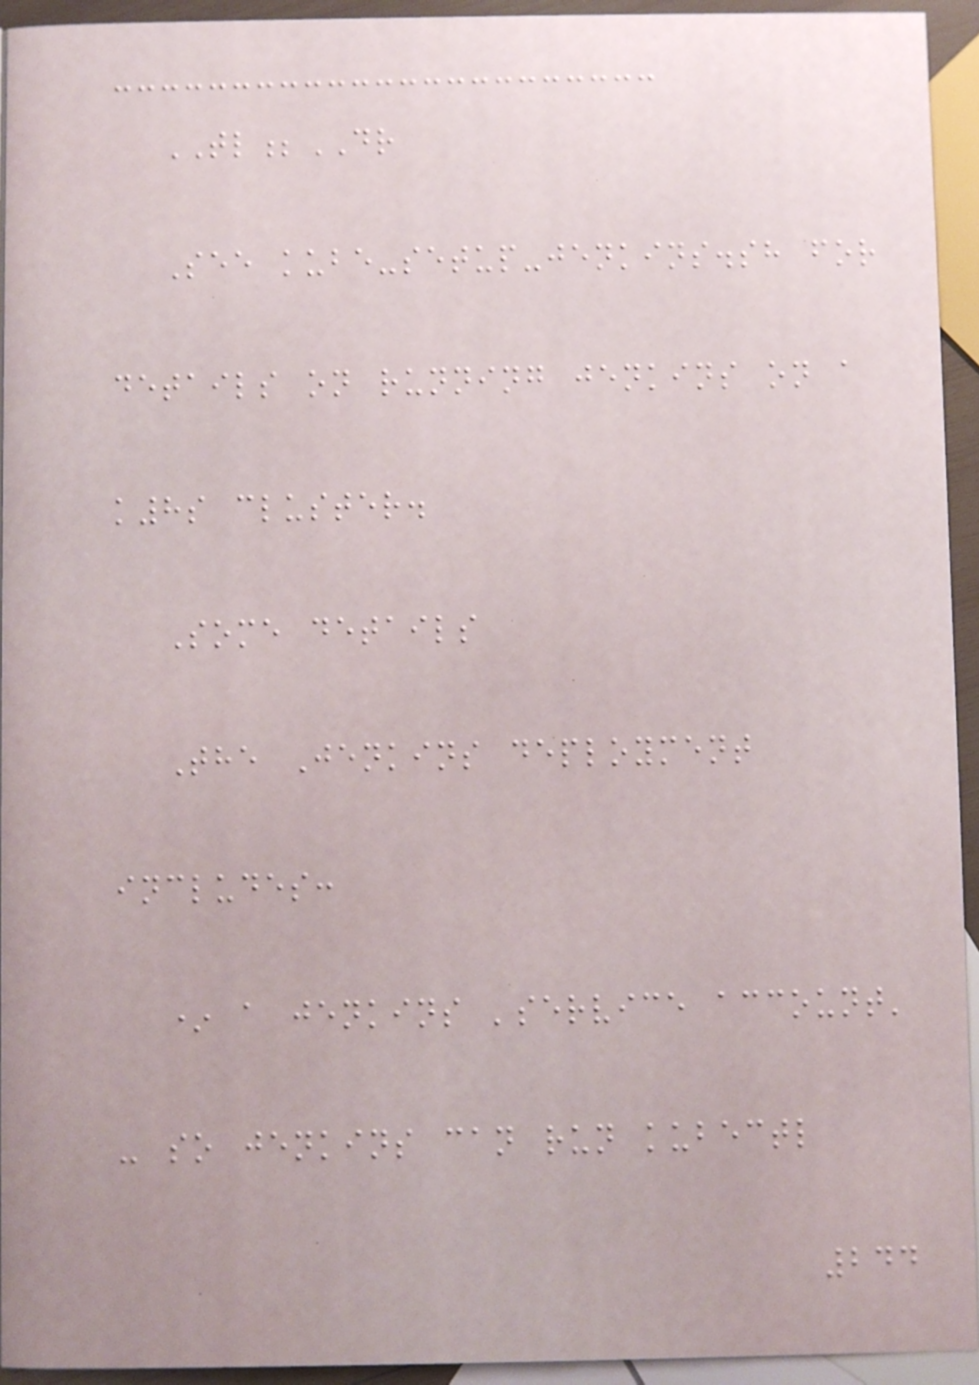TL;DR
See kube-setup-jenkins.sh for
details on running jenkins on a
k8s cluster.
Some details
The Jenkins deployment
includes:
* a jenkins 'service account'
- so jenkins can run kubectl
244
